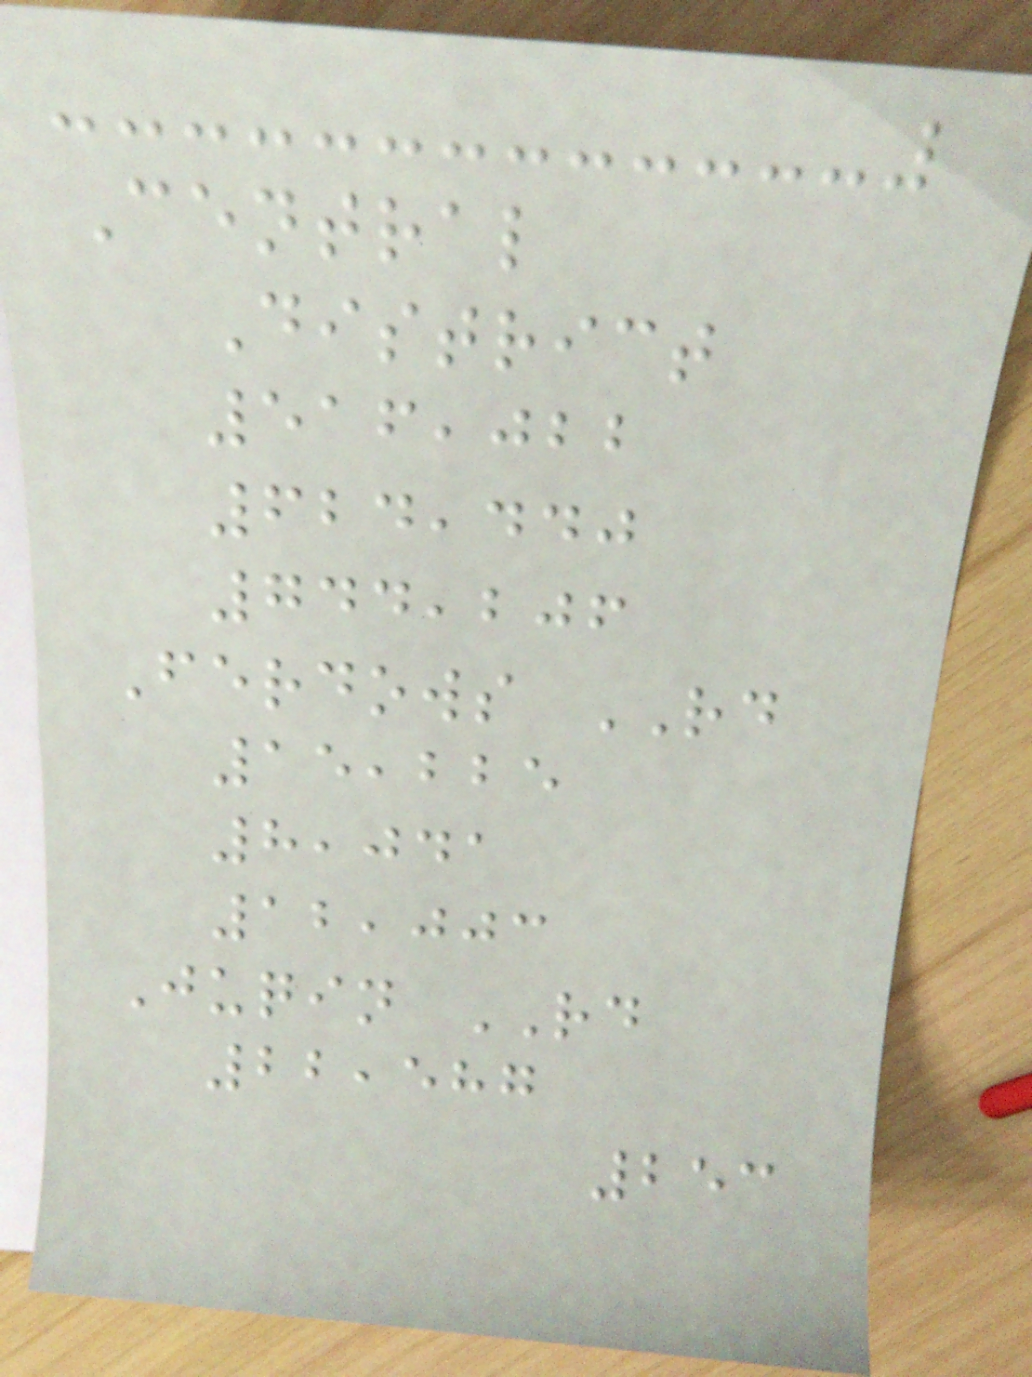Central
District
516,022
624,440
744,206
Ferdows RD
15,225
8,041
12,003
Juqin RD
22,587
253
